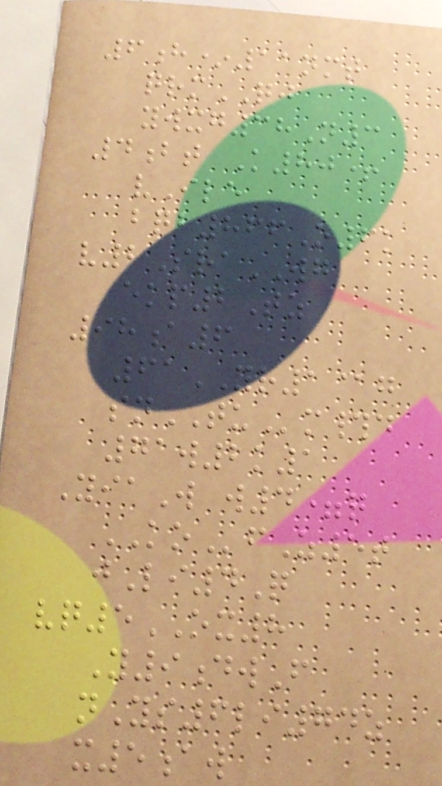6h*11nmt
qrmQJ
ywxg38N3
4bt K80+
vIle
bqb866O6k
v2SraWG
ekp2Tz
98a6
61YR1@g
snTUm#d
71w2k1
YiaW w4=q
KOfZ5t
jLi4Q
vq5OX8
Y9dwF
nYs6li74z
x5aw
